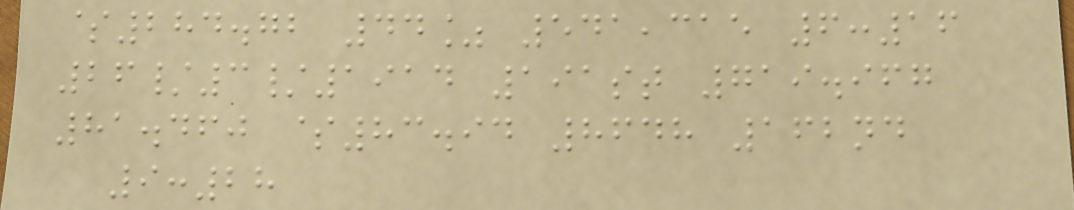$284.72 44% 541,315 6:16
26/3/1914 191st 719.967
81.460 $83.94 8648 162nd
9:28
